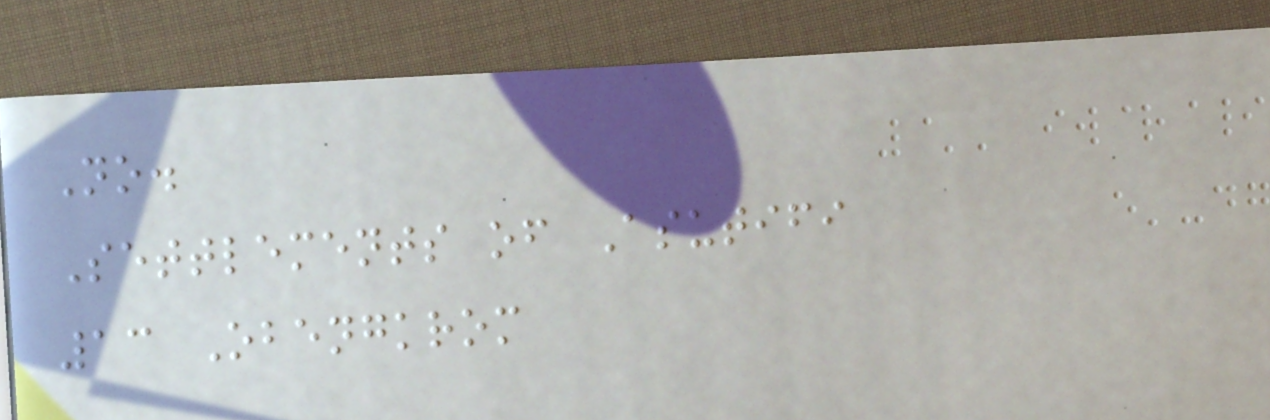No.
Settlements of Asutifi
13 Obengkrom
